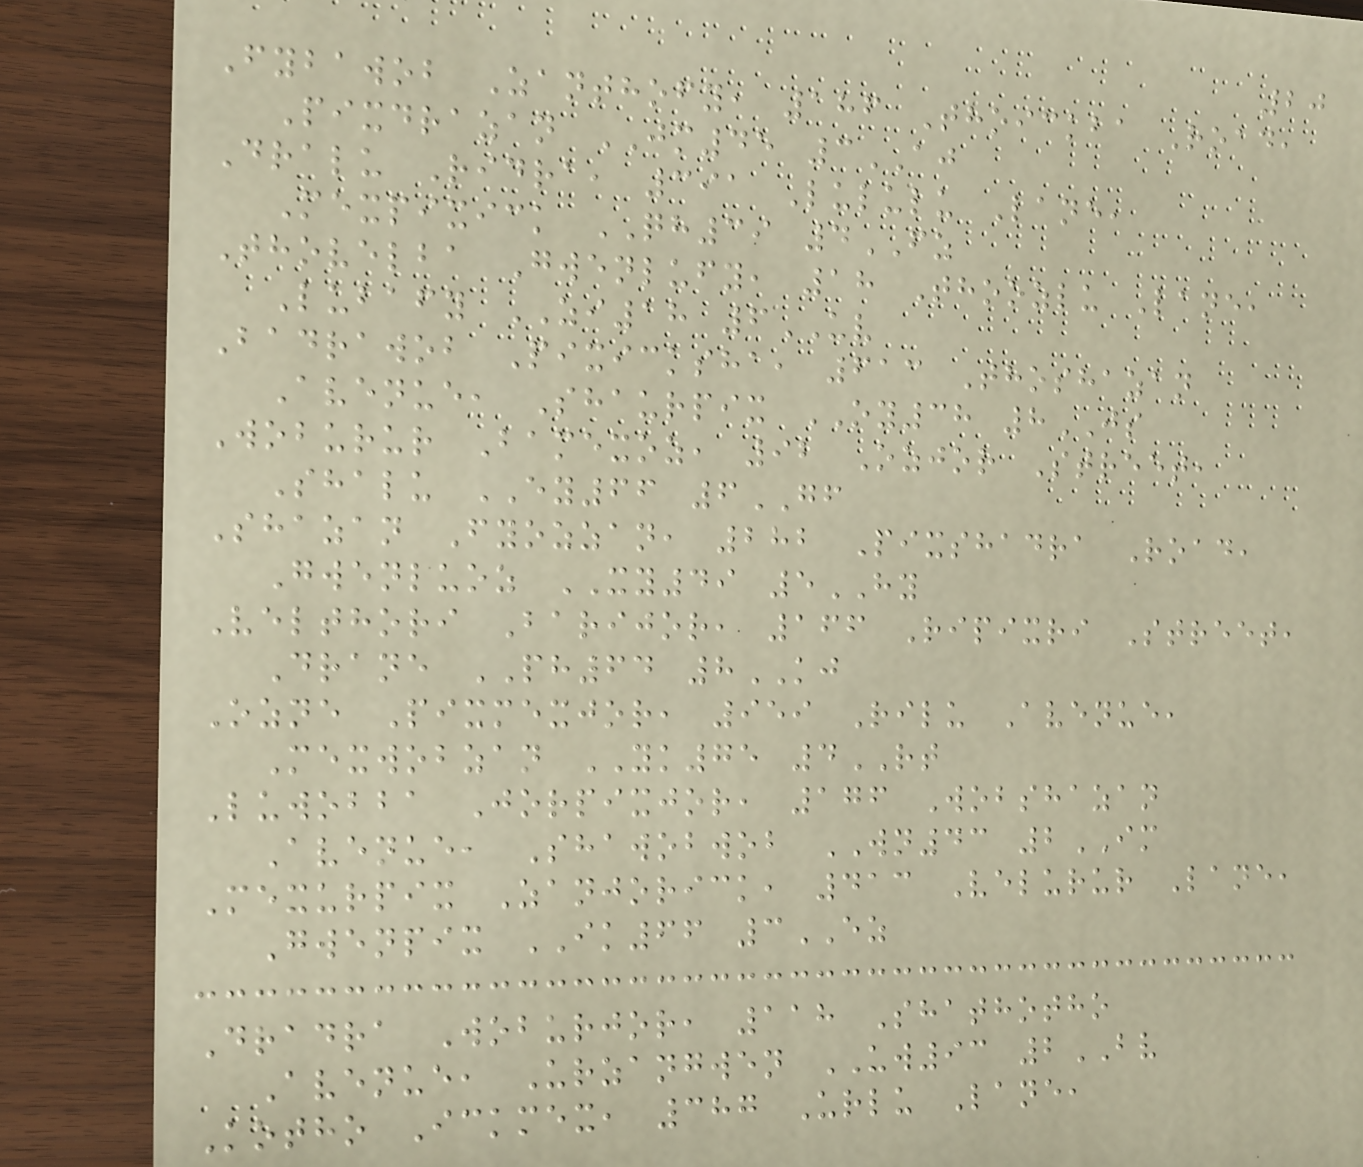20
Fybawob Zanthofy, 186 Thoickba Road,
Pixdrazan JM45 3AJ
Dralu Ridra, 391 Lululu Lane,
Mexpixick QH39 4FZ
Thovelba Gwenlufy, 18 Thoozlu Lane,
Lubafy ZI18 6UV
Badrawob Pixicksha, 613 Thoshazan
Avenue, Shaurpix OY38 8JS
Woburur Bamexoz, 92 Ozjor Street,
Shalu EY66 6GF
Shazan Fyozzan, 282 Pixshadra Road,
Gwenluoz XY49 5HY
Velthori Barijor, 166 Ripixri Street,
Drane PH64 8KJ
Ozne Pixmexjor, 959 Rilu Avenue,
Mexwobzan YK75 4RT
Luwobba Jorpixjor, 176 Wobshazan
Avenue, Shawobwob WN43 2IM
Mexurpix Zanjorick, 413 Velurur Lane,
Gwenpix IK66 3EZ
Dradra Woburjor, 118 Shathotho
Avenue, Urzangwen UW93 2BV
Kotho Ickmex, 387 Urlu Lane,
